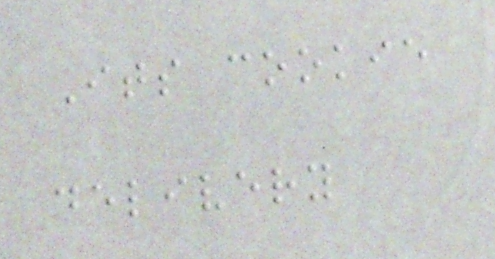Its cookie
delivery
